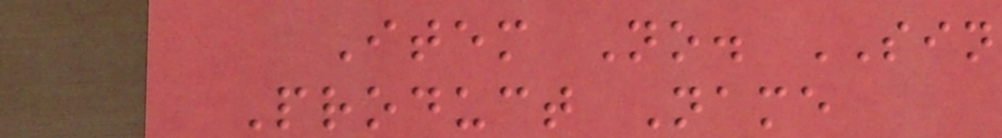Item No. SIN
Product Name
